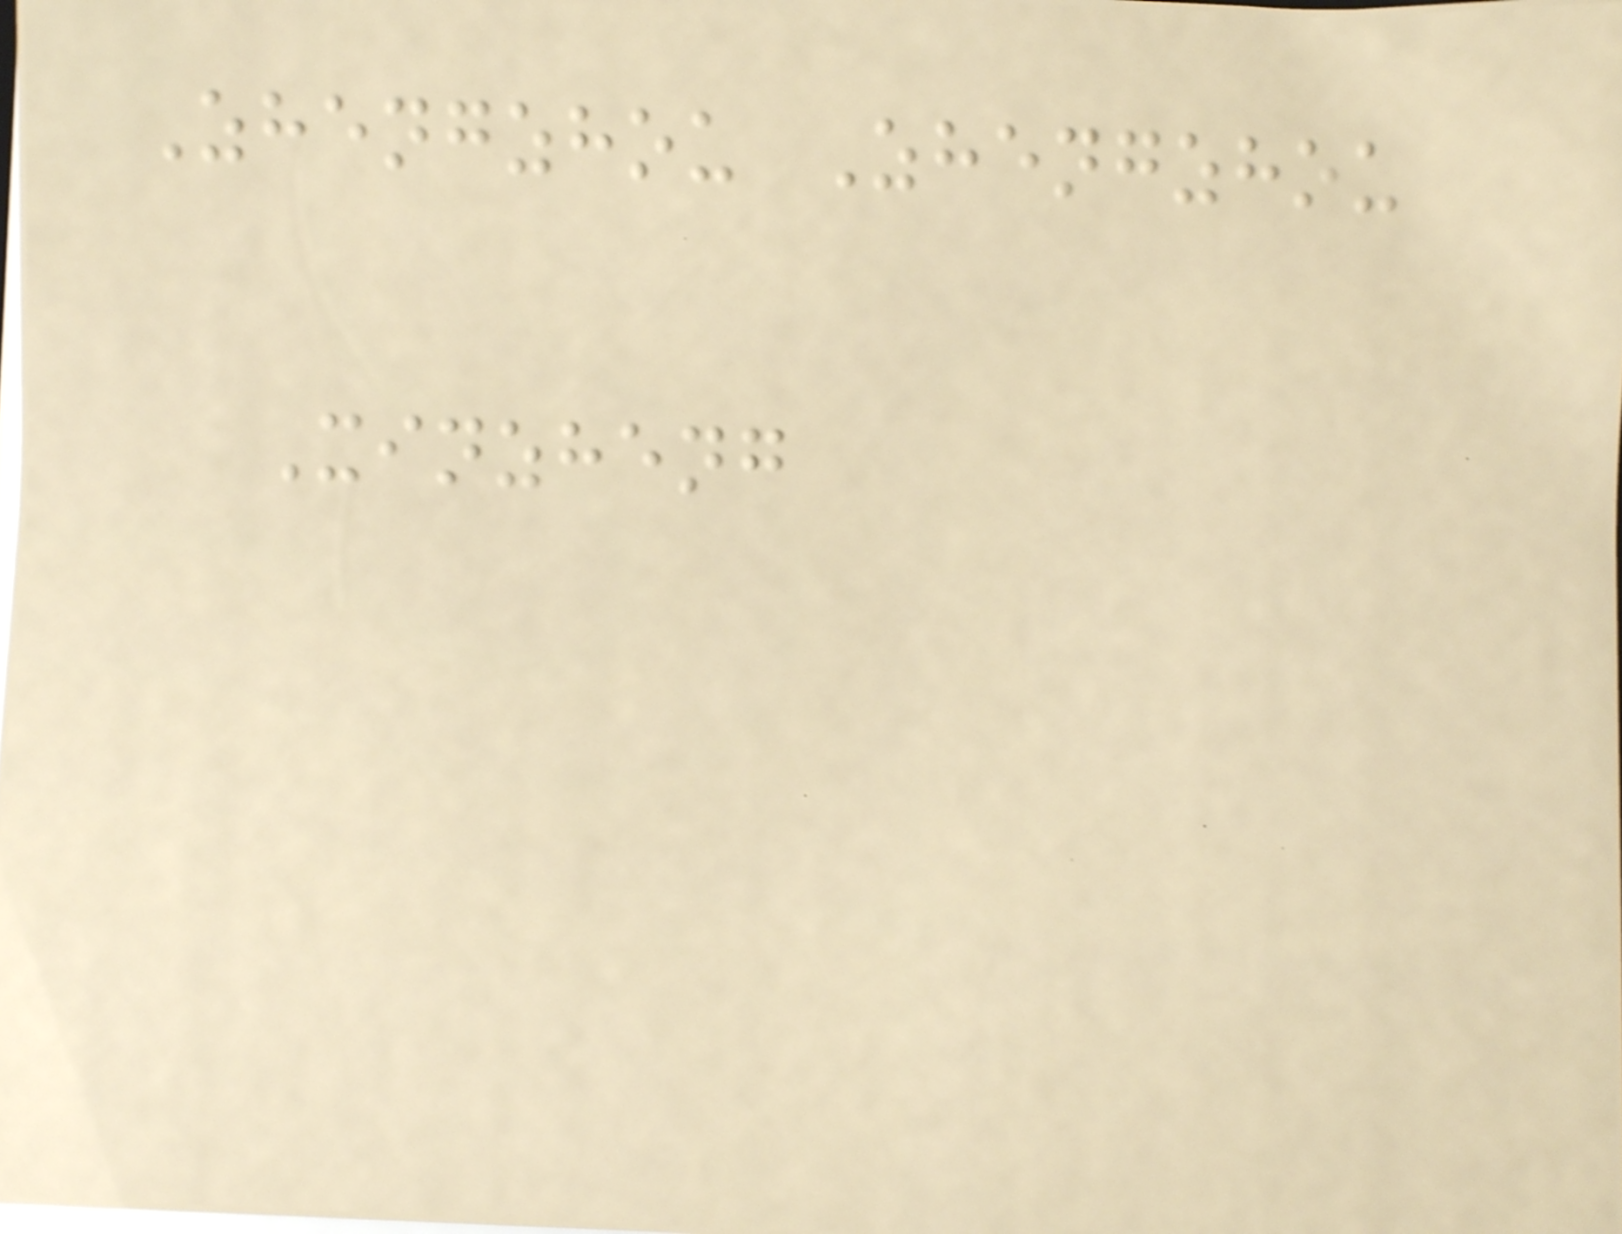Zhengzhou Zhengzhou
Xinzheng
